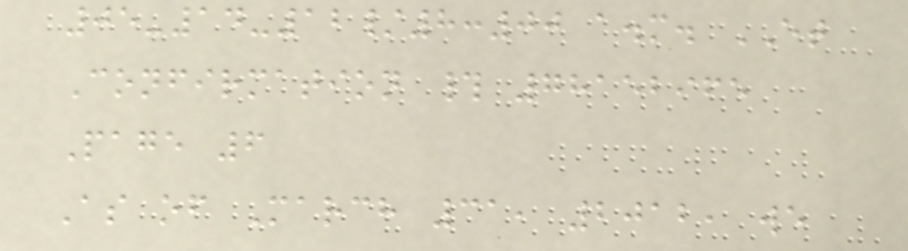05-14-12/8:00 a.m. ET
Confirmation # 78152965
Page 6
As of March 31, 2012, we
